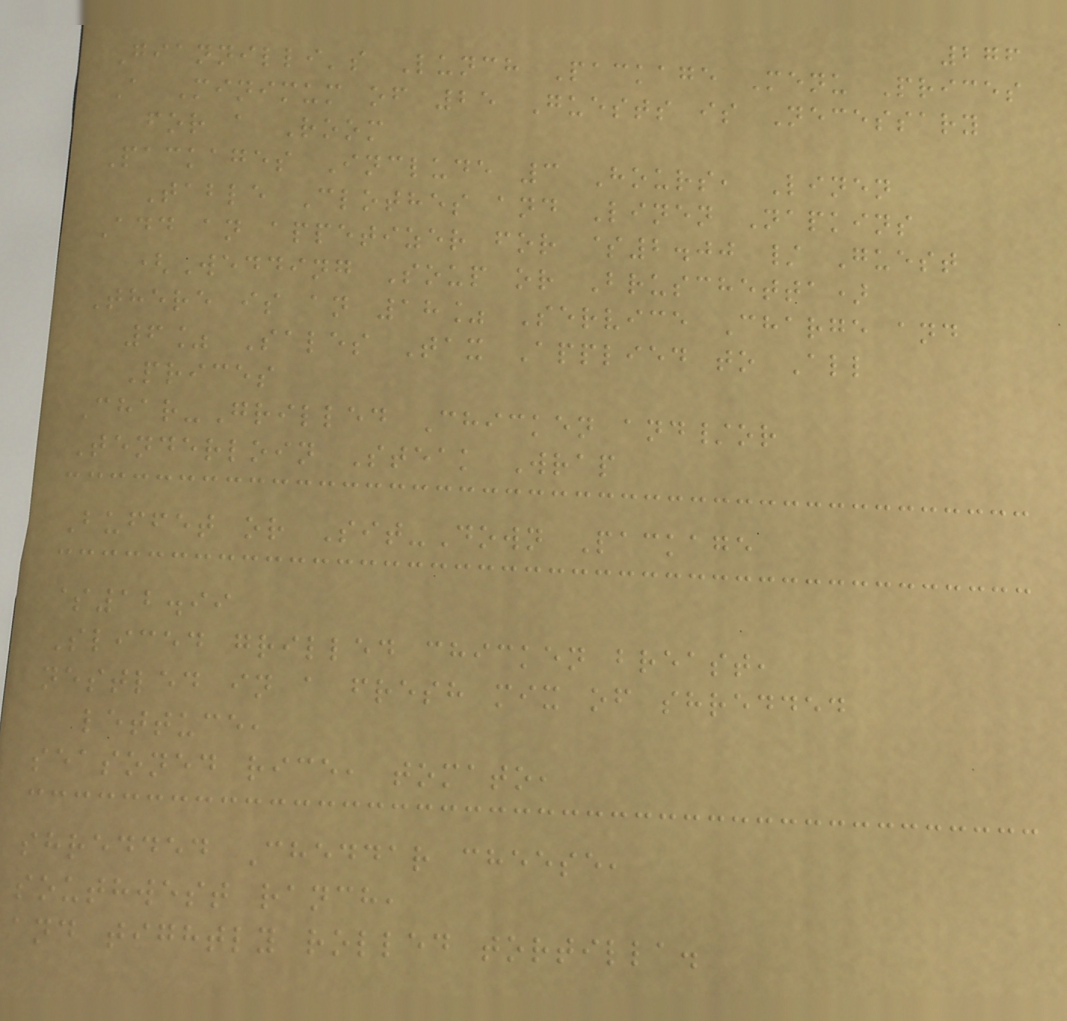276
Giannilli's Lunch Package Menu Prices
A Minimum of 25 Guests is Necessary
for a Room
Packages Include 3 Hours, Linen
Table Clothes and Linen Napkins
Add an appetizer for $2.00 / Guest
(Wedding Soup or Bruschetta)
There is an 18% Service Charge and
6% Sales Tax Applied to All
Prices
Char-Grilled Chicken and/or
Tenderloin Steak Wrap
Buffet or Sit-Down Package
$12.99
Sliced grilled chicken breast,
nestled in a fresh mix of shredded
lettuce,
seasoned rice, tomato,
shredded Cheddar cheese,
southwest ranch,
and tightly rolled tortilla.
